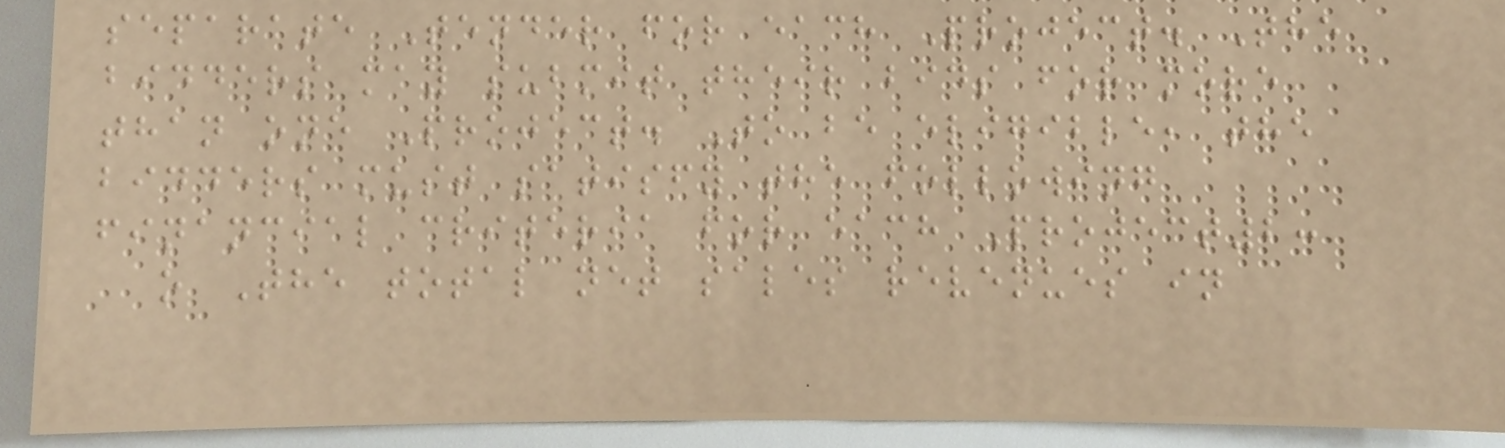separate Tender for each Project. The
bidders may submit their bids for more
than one Project. To be eligible, the
bidders must satisfy the following
financial criteria for each Project2:
o The total net sales revenues in
